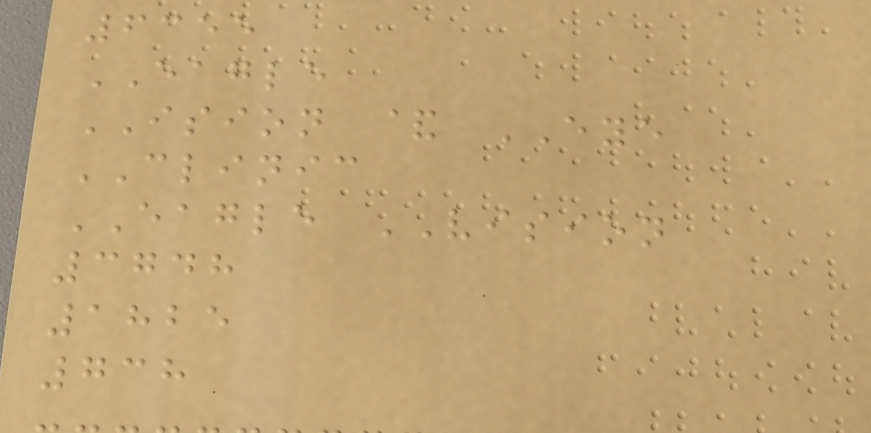6355
EAGLE
ISION & EYE
CLINIC
EAGLE VISION
3748
1825
738
